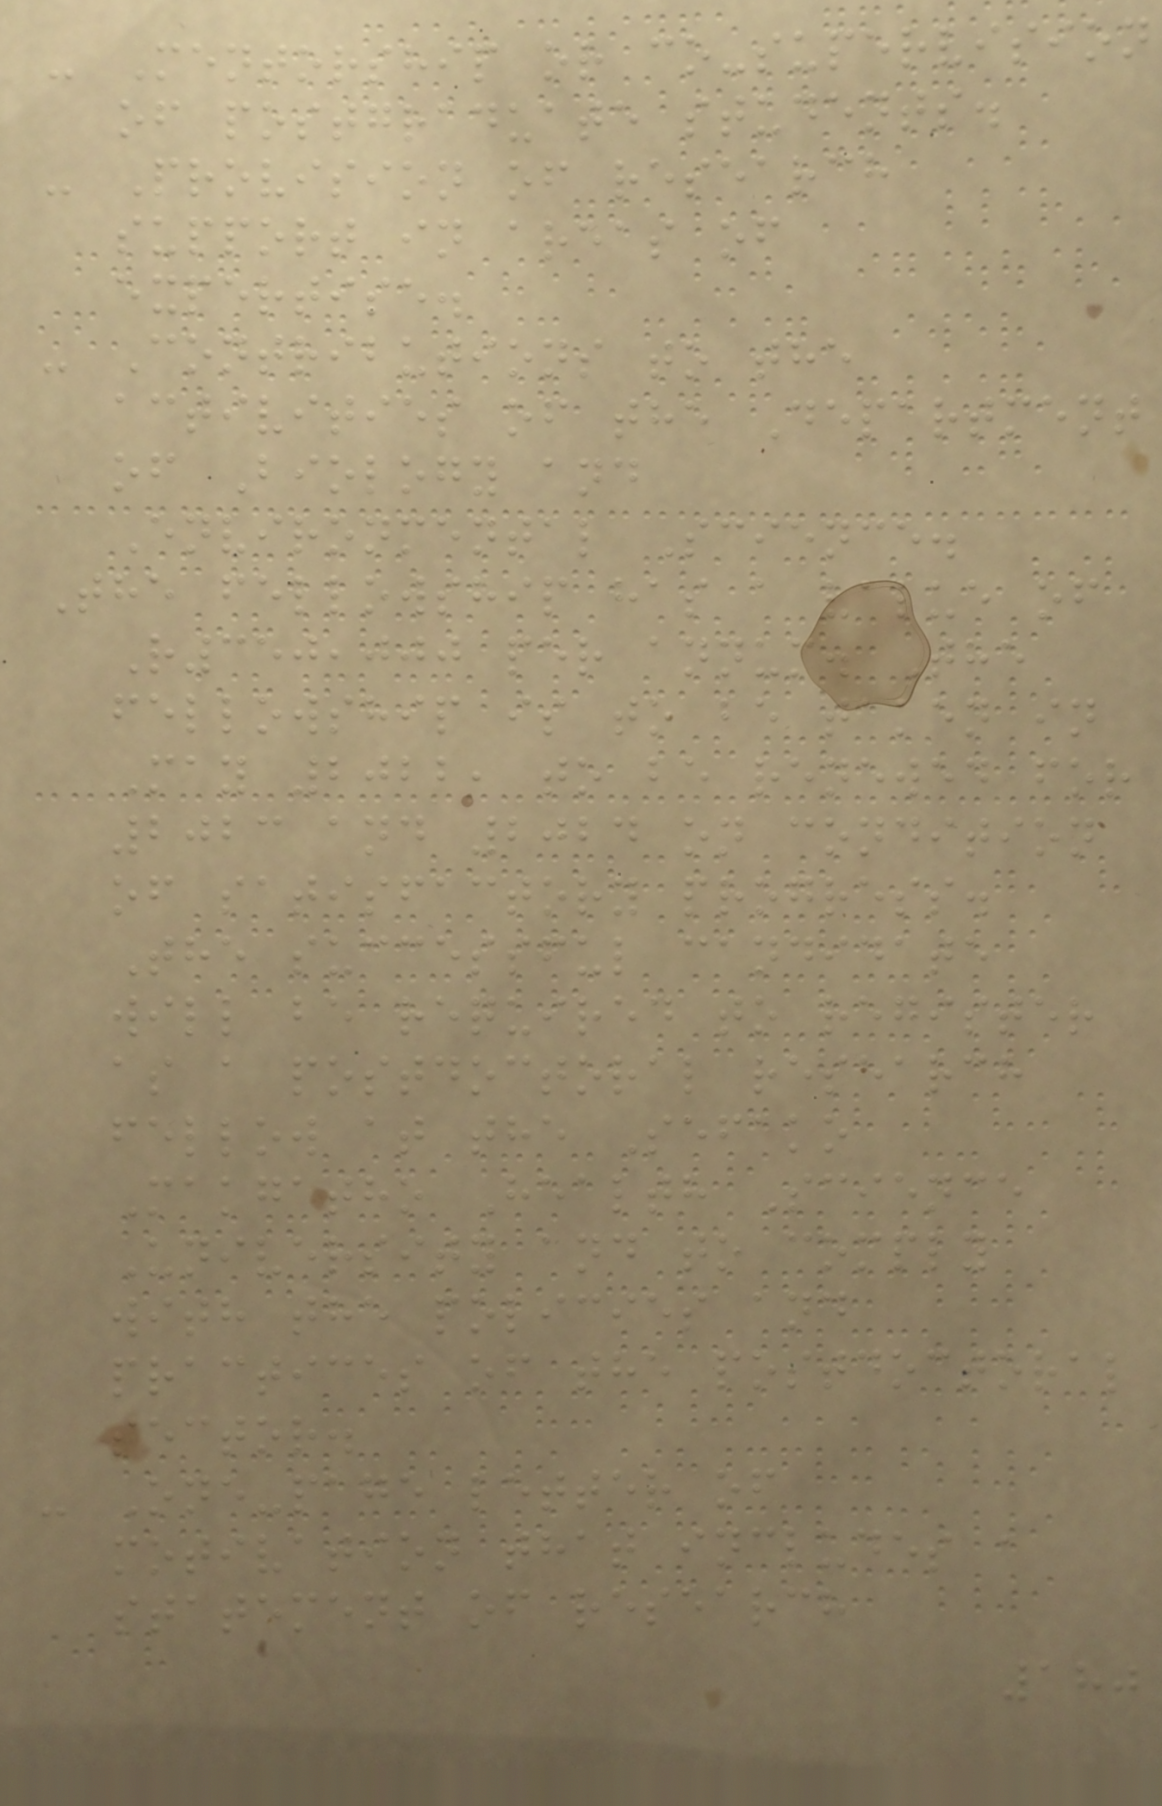- Mentorship or co-supervision
of postgraduate students.
- Provision of research
support in areas of
expertise.
- Contributions to the
activities of the Department
of Biology and
Environmental Science.
The fellowship has a value of
R350,000 per annum. The
fellowship is to be taken in
May 2022, to be renewed for
2023 and 2024 on condition
of satisfactory progress.
The successful candidate
will be required to register
as a postdoctoral research
fellow at the Sefako
Makgatho Health Science
University and to comply
with the policies and
practices of the postdoctoral
sector.
- One-page letter of
motivation that includes a
statement of research
180
